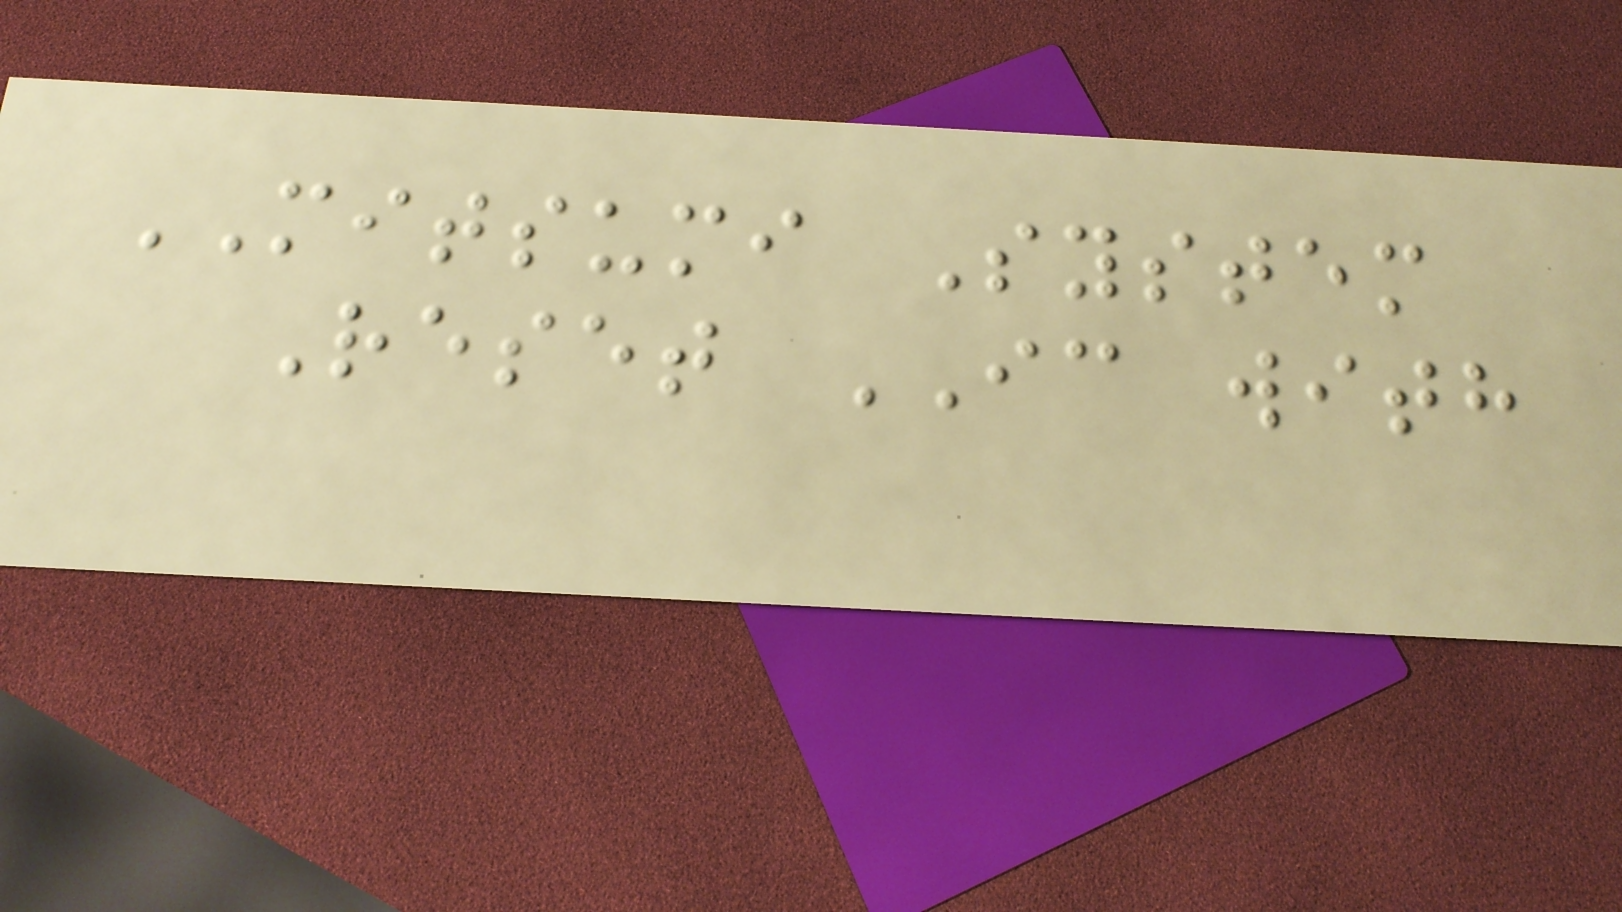MITSUMI System
Reset IC with
